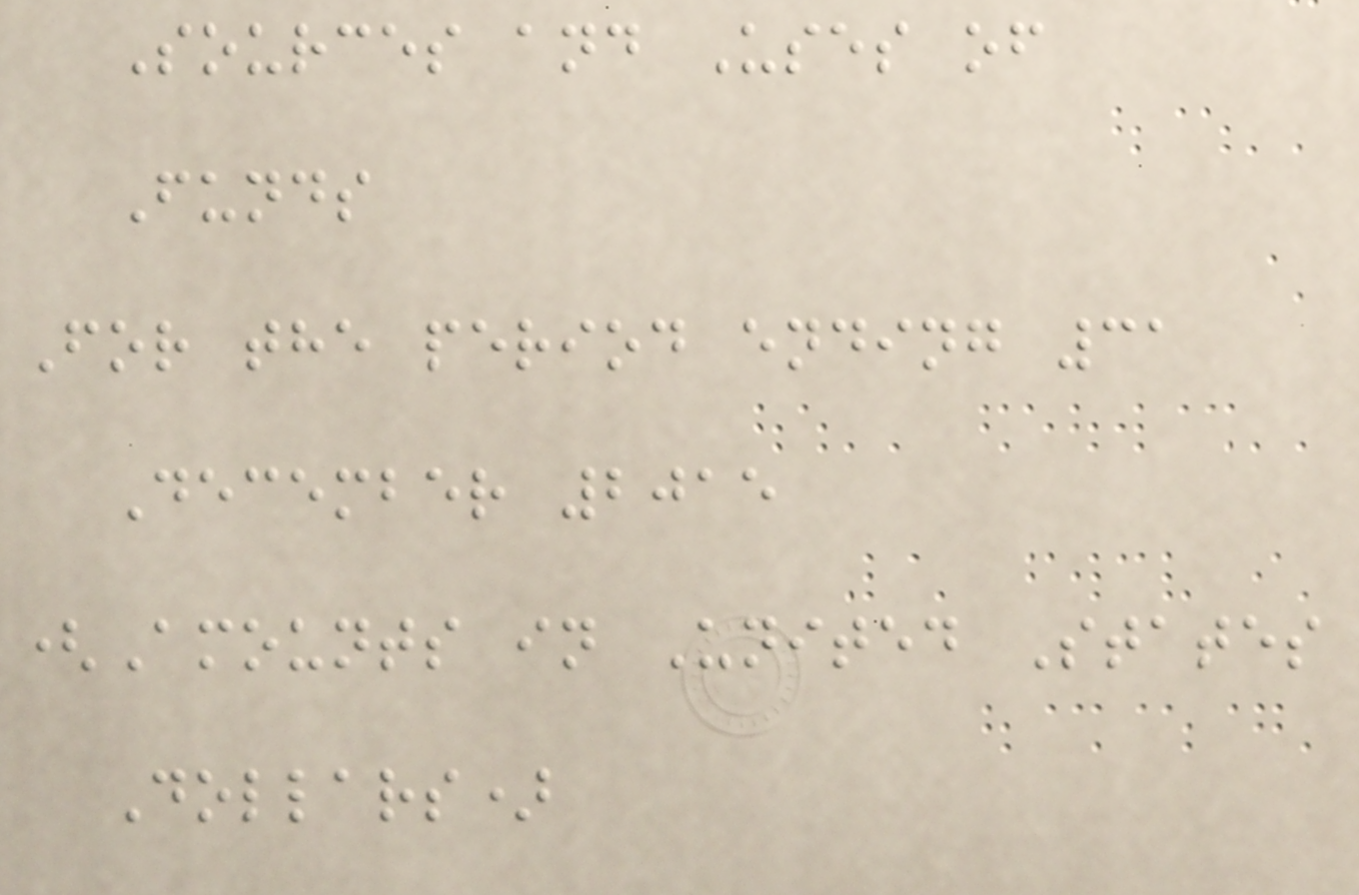Sources and Uses of
Funds
For the period ending 31
December 2015
(Amounts in United States
Dollars)
